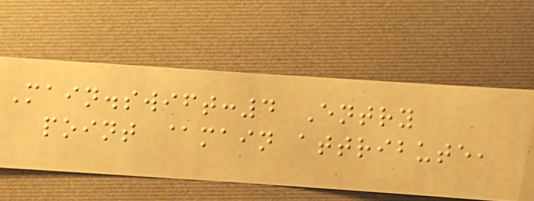Main.swift:4 Entry
point @main attribute,
